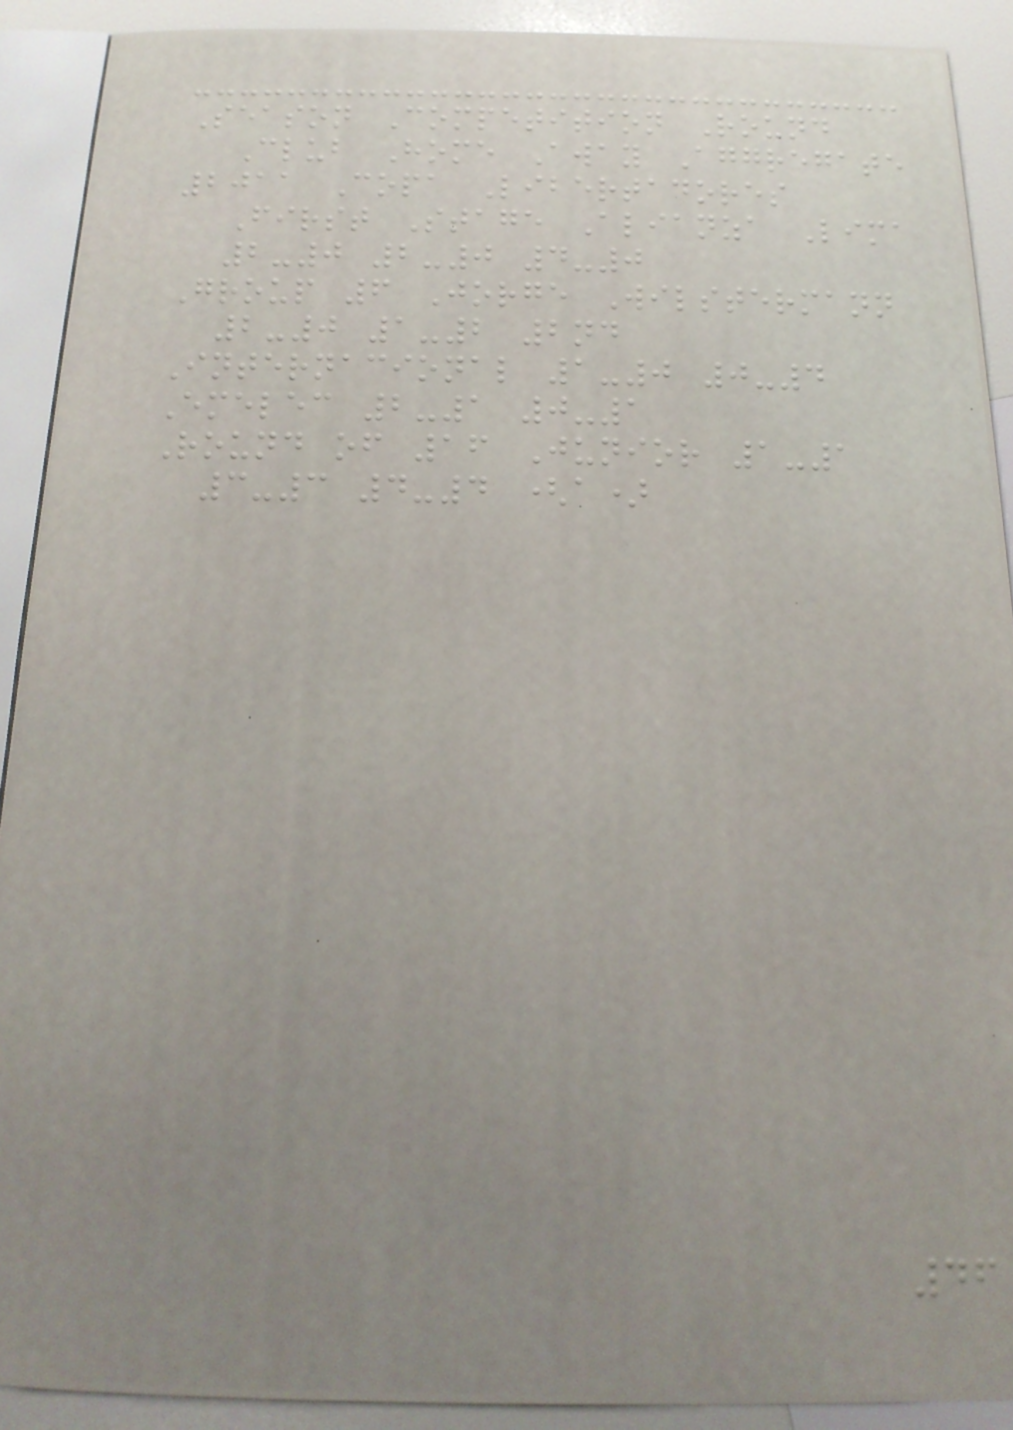Season Competition Round
Club Home Away Aggregate
2011 Copa Libertadores
First Stage Alianza Lima
2-0 2-0 4-0
Group 6 Jorge Wilstermann
2-0 1-2 2nd
Internacional 1-0 0-4
Emelec 2-1 0-1
Round of 16 Junior 1-1
3-3 4-4 (a)
46
